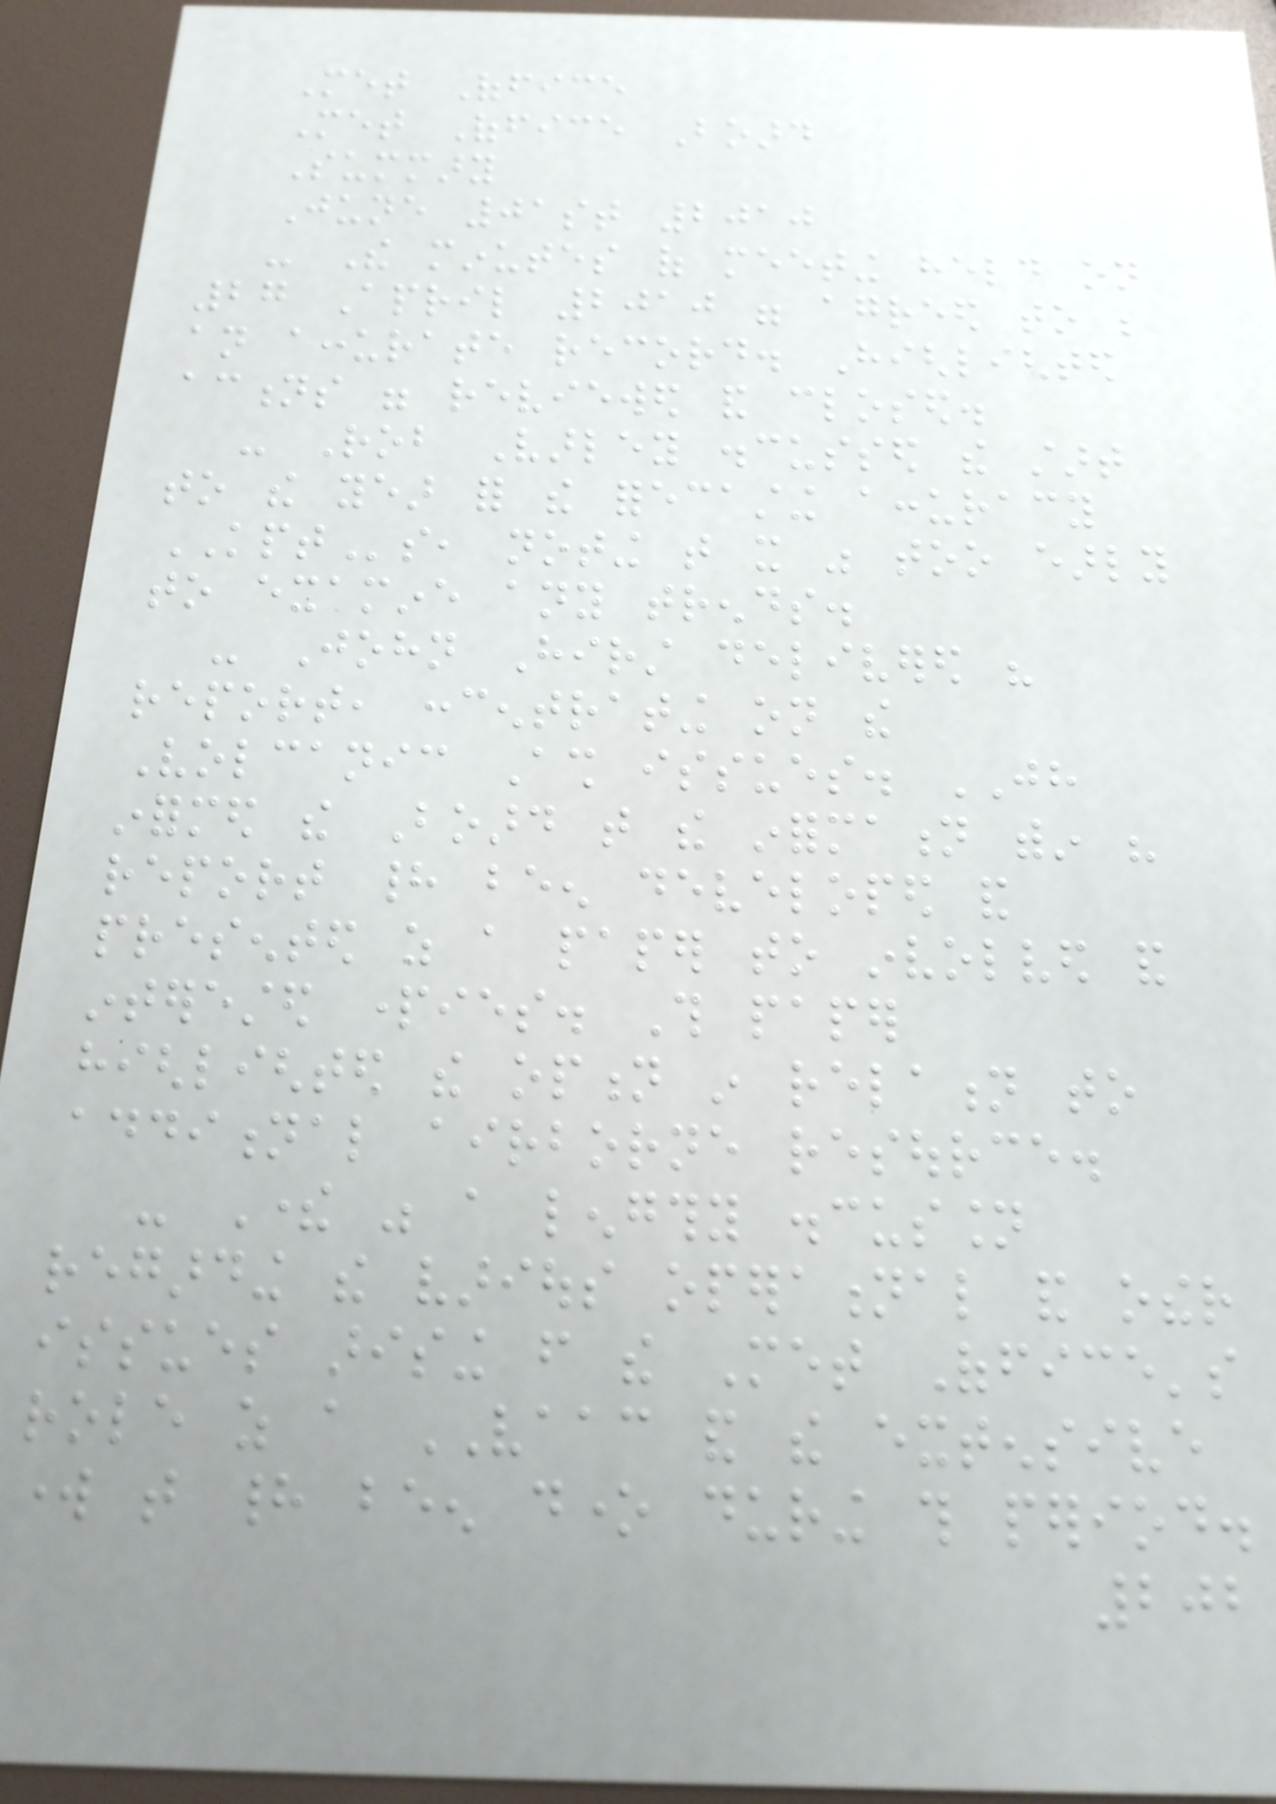Met Office
Met Office Board
Summary
June 01st 2010
- The minutes of meeting held on
27 April 2010 were agreed to be
an accurate record. Highlighted
actions were reviewed and closed.
- Rob Varley discussed the start
to the year for the forecasting accuracy
KPTs, noting that it was too early
to examine any trends.
- John Hirst delivered his
report, concentrating on the
Volcanic Ash issues. JH
informed the Board that the information within his
report had been developed and
presented as a paper to involved and
interested parties. This paper
highlighted the option in relation to
additional airborne resource.
- There was a lengthy discussion
regarding the various operational and other
issues arising from the Met Office's
role as a VAAC and the extensive
work that had been done during this period.
202
